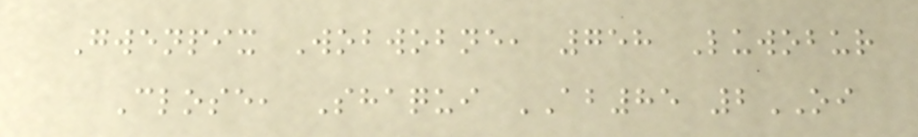Gwenpix Wobwobne, 758 Luwobur
Close, Shaqui AB85 2OI
